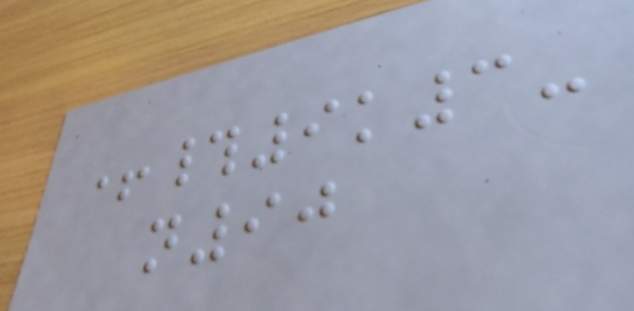+#9k3-
n90
